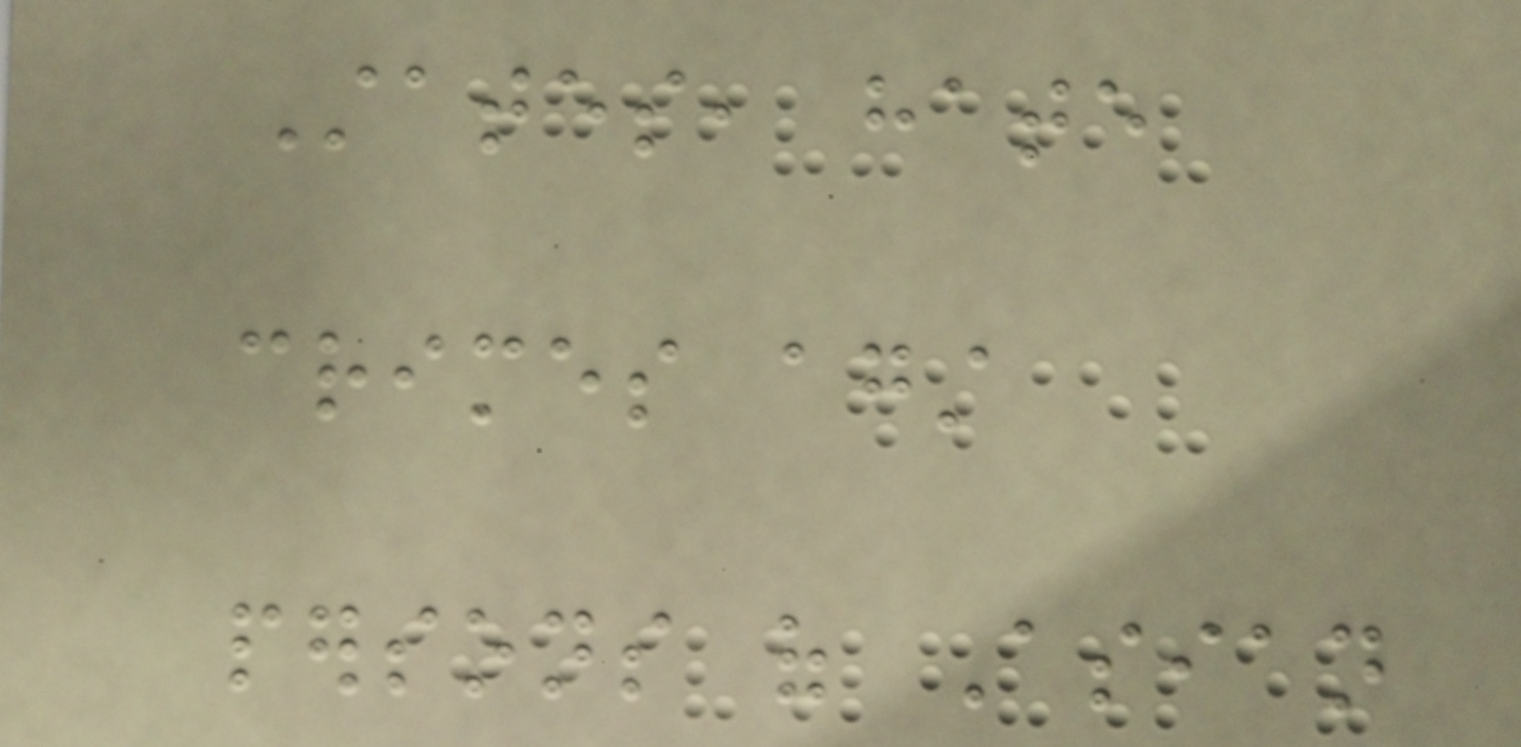States, hate
crimes against
persons of Asian
